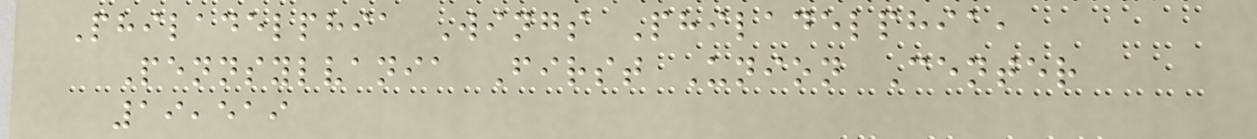Philadelphia Wings Philadelphia,
Pennsylvania First Union Center
19,519
